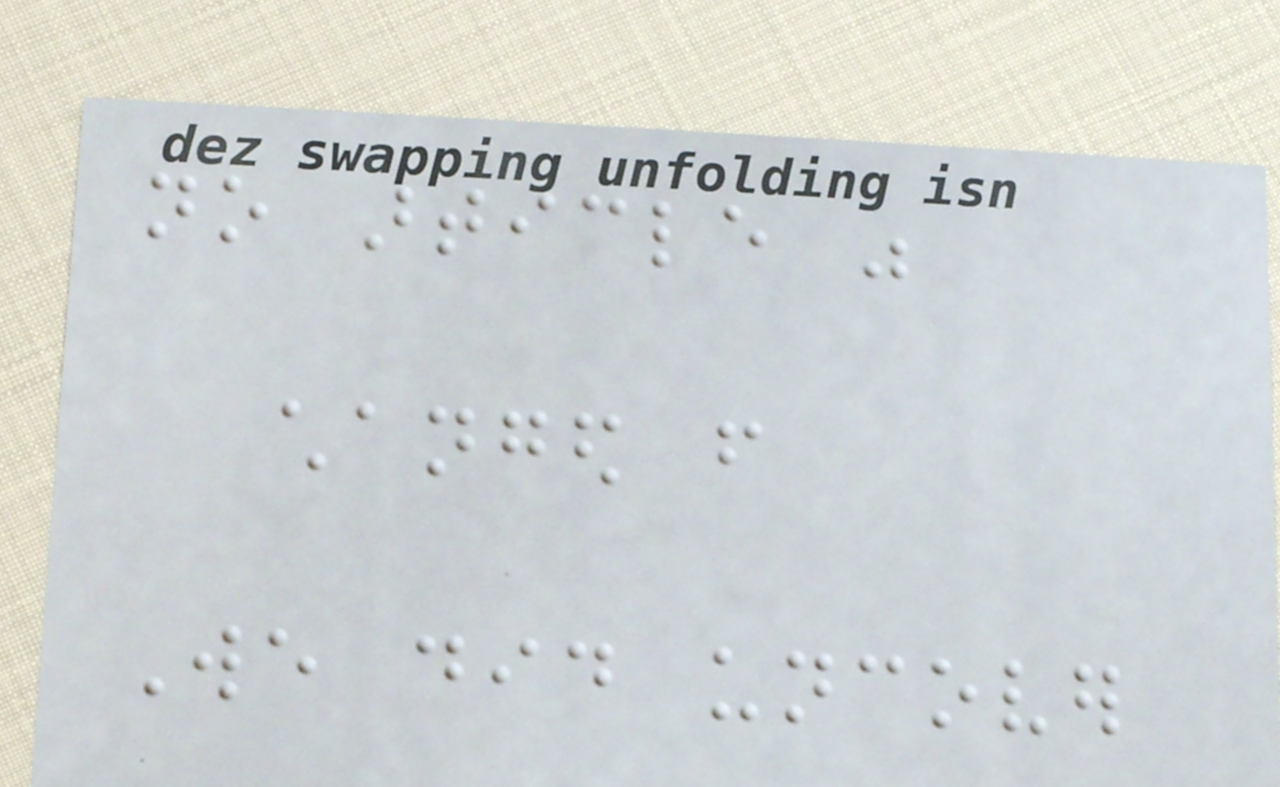no article was
changed from
We did uncover
